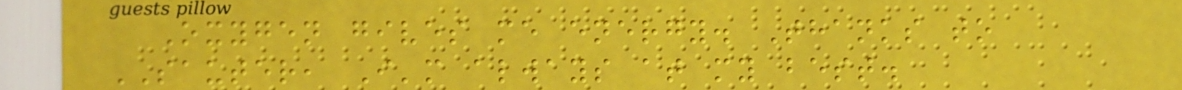Oxygen gives me energy. Thanks to
SAUTER, I'm always at my best.
